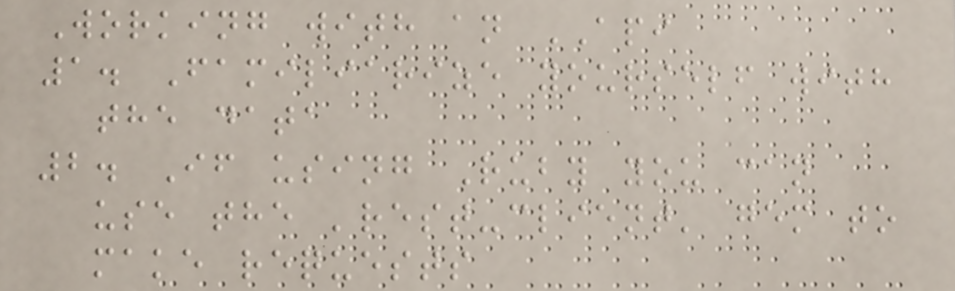Working with an API
1. Familiarize yourself with
the data
2. If using Ruby you can
use the 'rest-client' gem to
make requests
